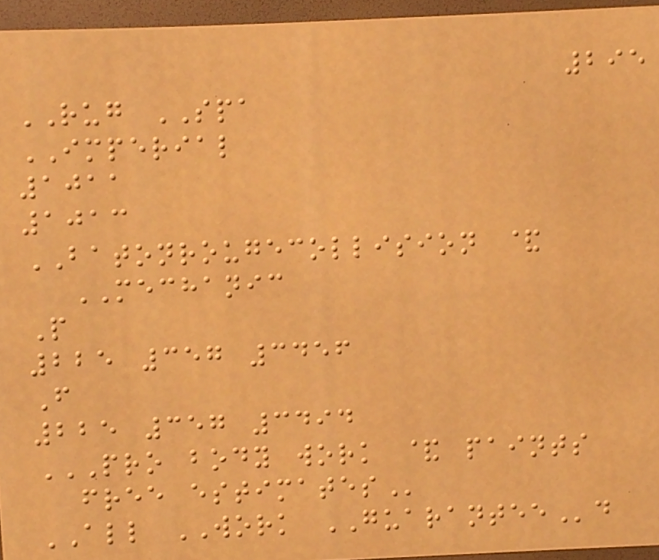295
RUG SPA
IMPERIAL
1011
1013
BATONROUGECOLLISION &
MECHANIC
P
225 357 3456
F
225 357 3494
PRO BODY WORK & PAINTS
FREE ESTIMATES
ALL WORK GUARANTEEd
